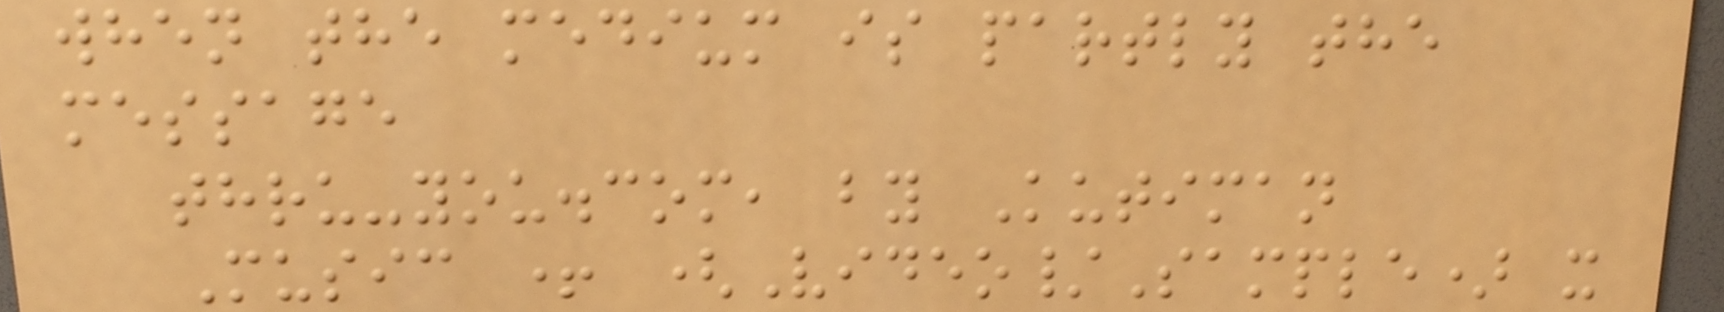when the medium is partly the
message
thru-you.com, by Kutiman
Music + (Video/Sample) x
